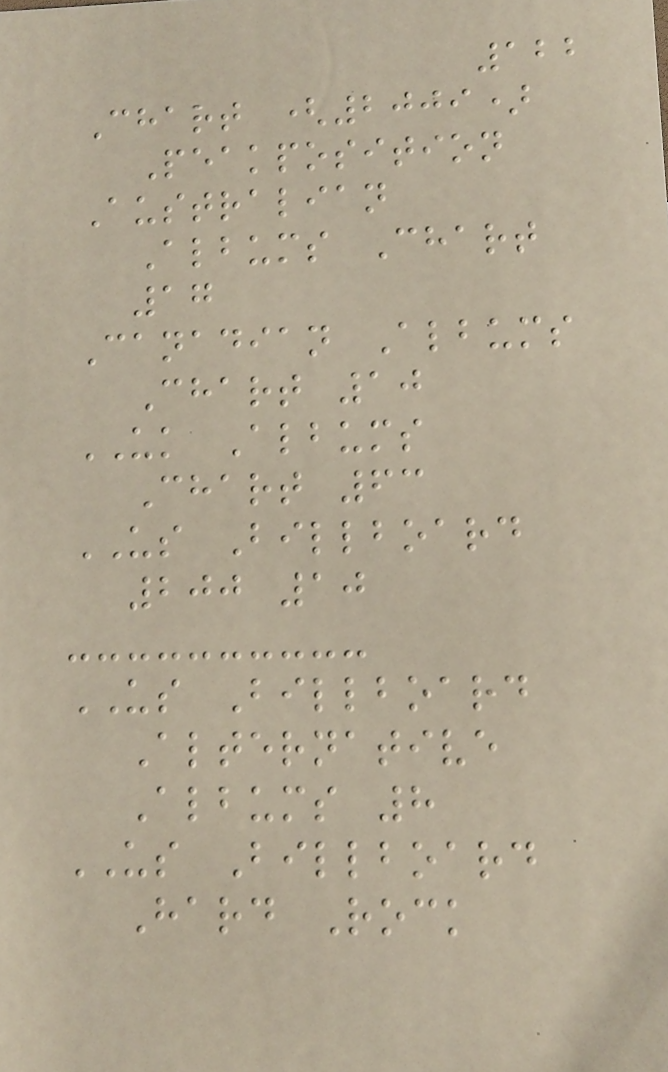122
Chart (2009)
Peakposition
Australian
Albums Chart
17
Canadian Albums
Chart 10
UK Albums
Chart 63
US Billboard
200 10
US Billboard
Alternative
Albums 8
US Billboard
Hard Rock
